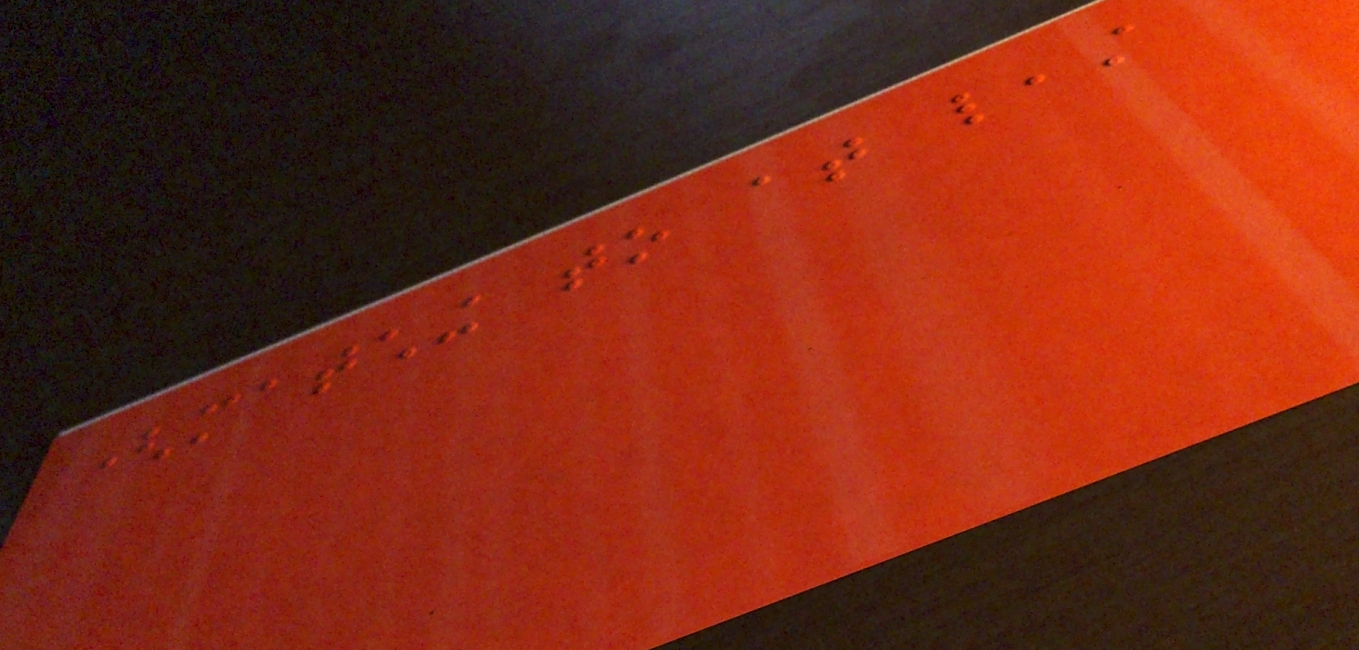(matching to at least
